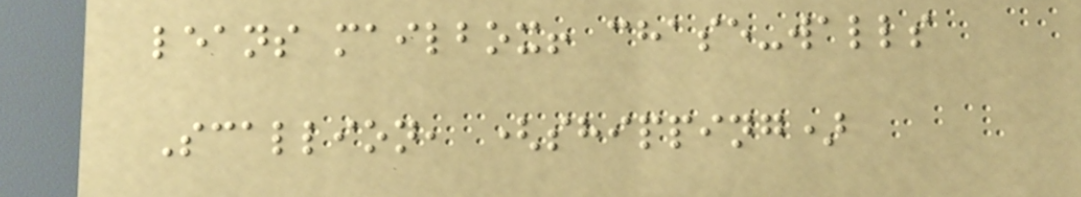leans mailbox! chase-walls
Scallion, (shipping)
